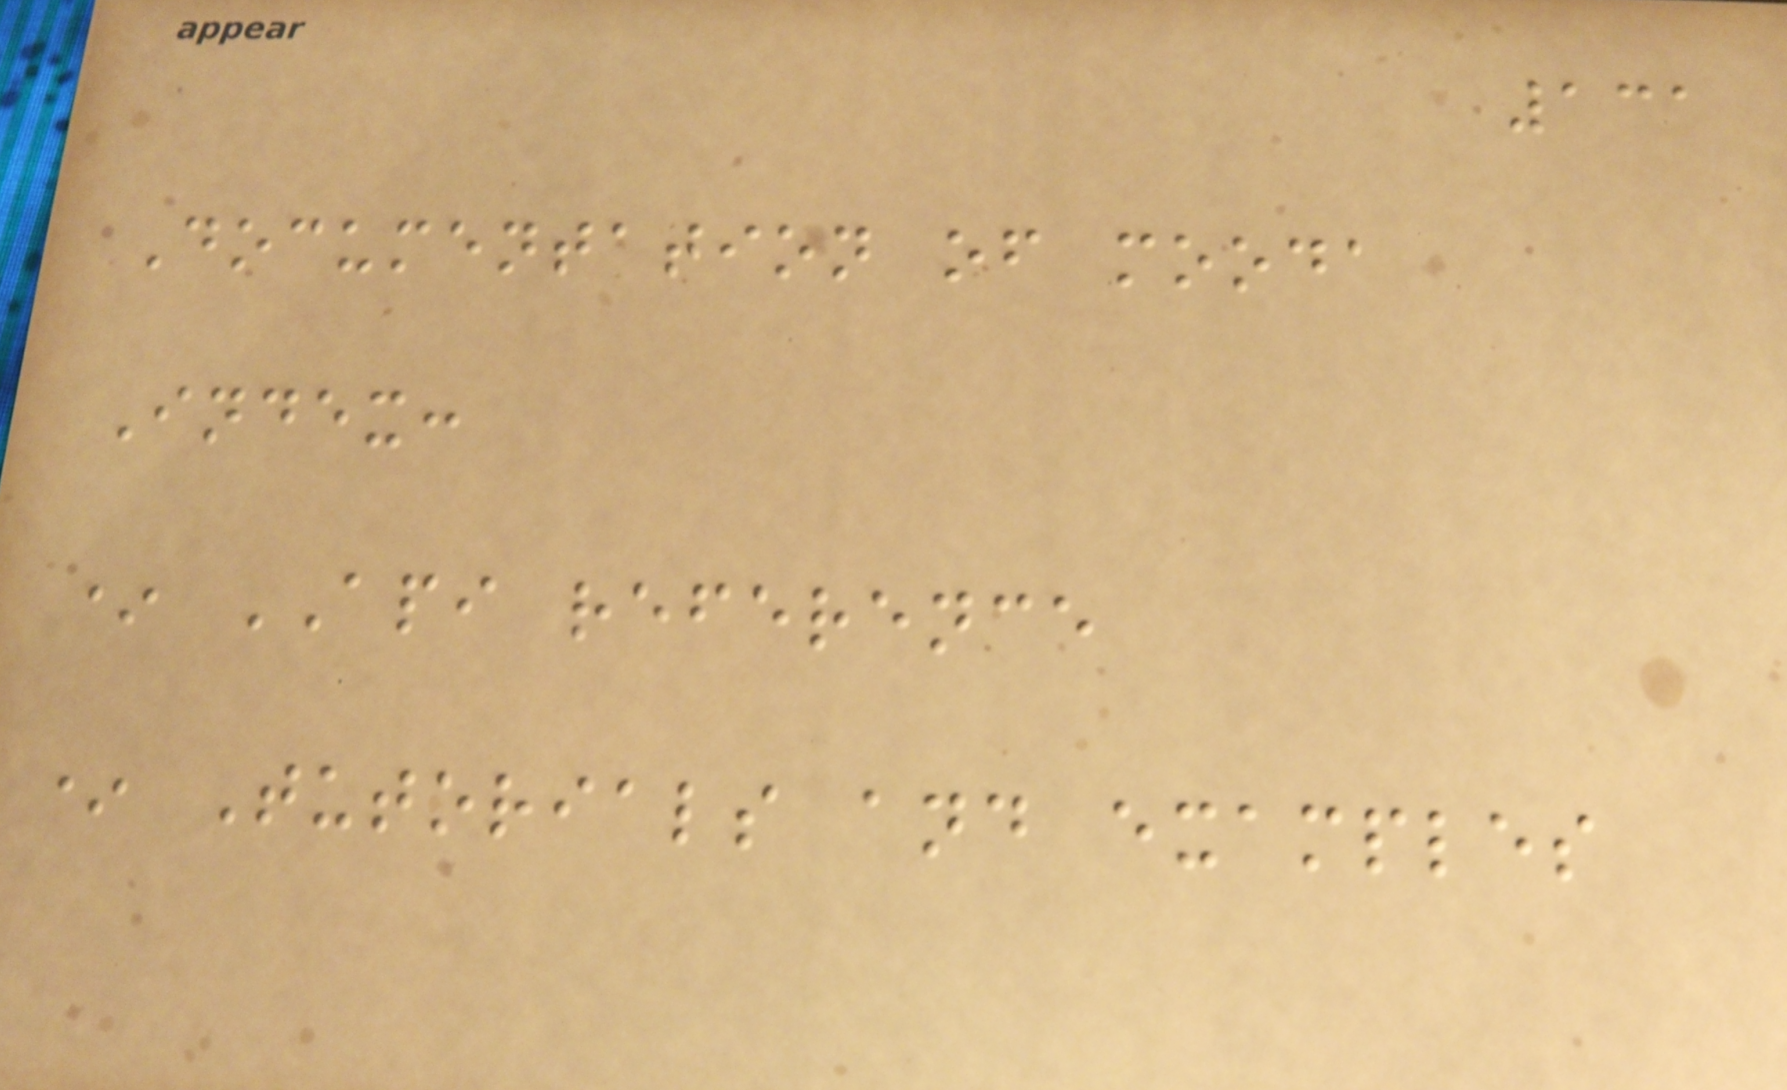131
Documentation of mooda
Index:
* API reference
* Tutorials and examples
